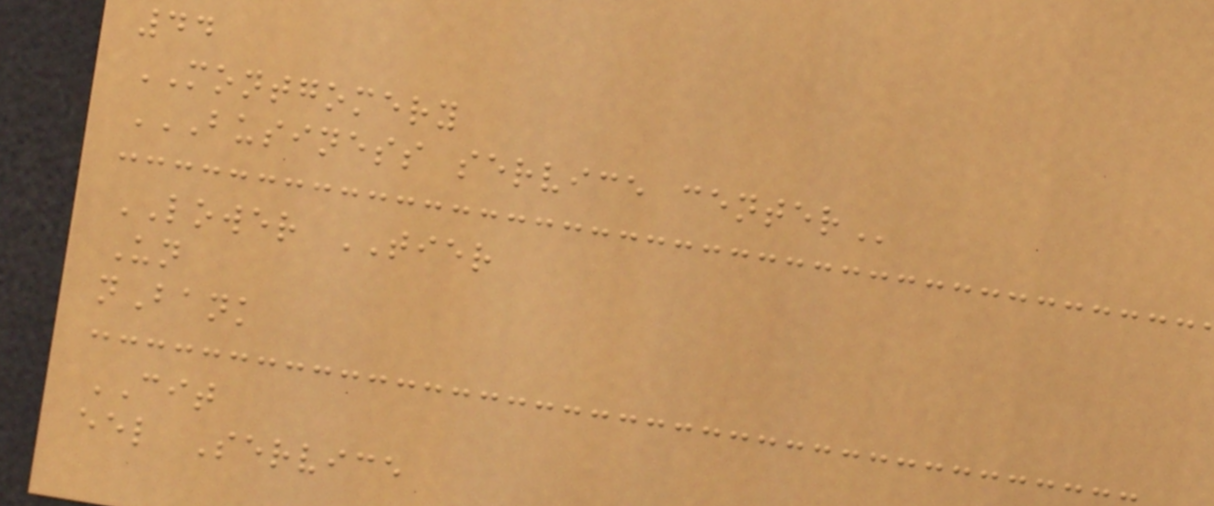44
MONTGOMERY
BUSINESS SERVICE CENTER
LOWER TIER
Un
nBank
CIT
eel Service
